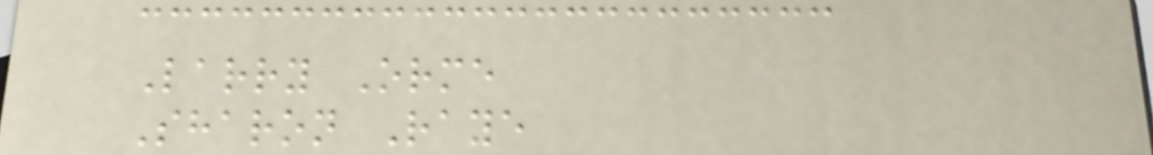Larry Orme
Sharon Raye
